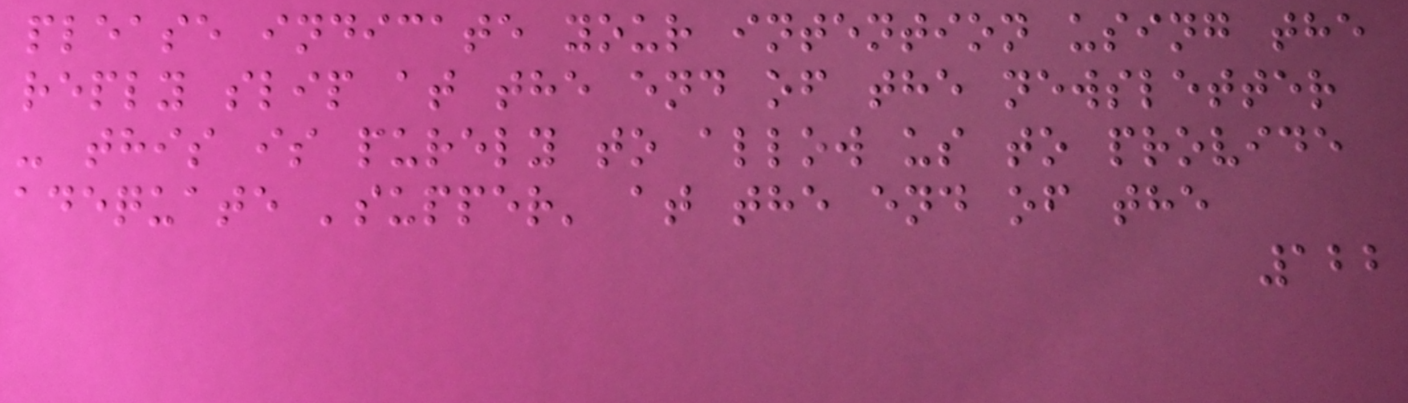please indicate your intention using the
reply slip at the end of the newsletter
- this is purely to allow us to provide
adequate 'supper' at the end of the
122
